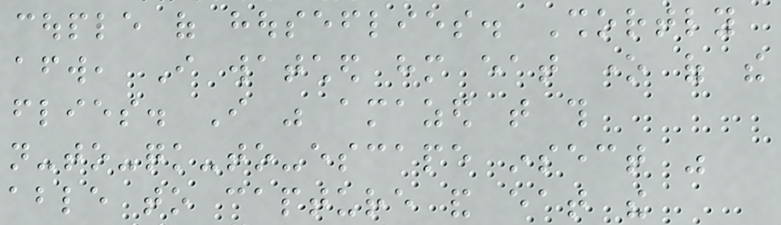couple of houseflies. Shortly
afterward, I watched him eat one of the
flies. I was amazed that this
not-to-quick-to-escape insect was
able to capture and eat the
